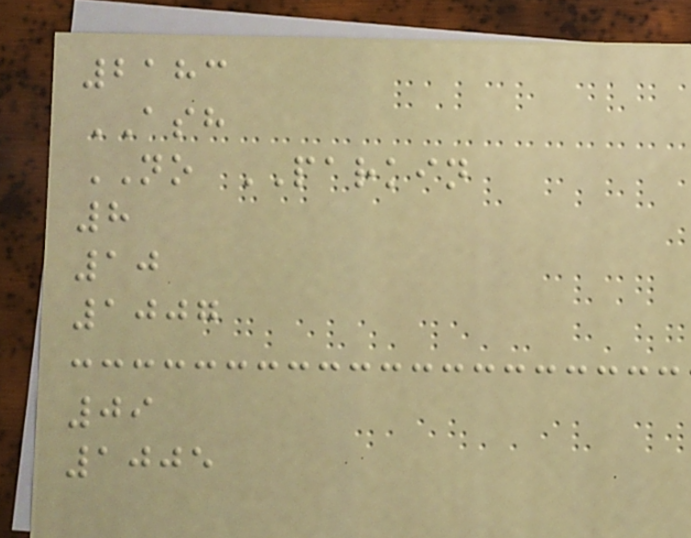2183
ASH
NO PARKIN
8
10
1007
09
1005
